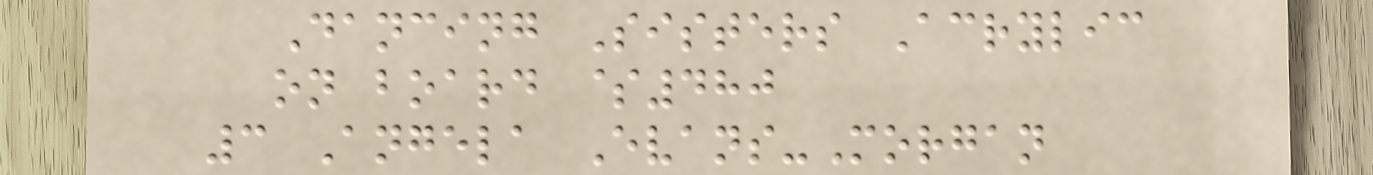Dancing Sisters Acrylic
on board $480
3 Angela Evans-Morgan
